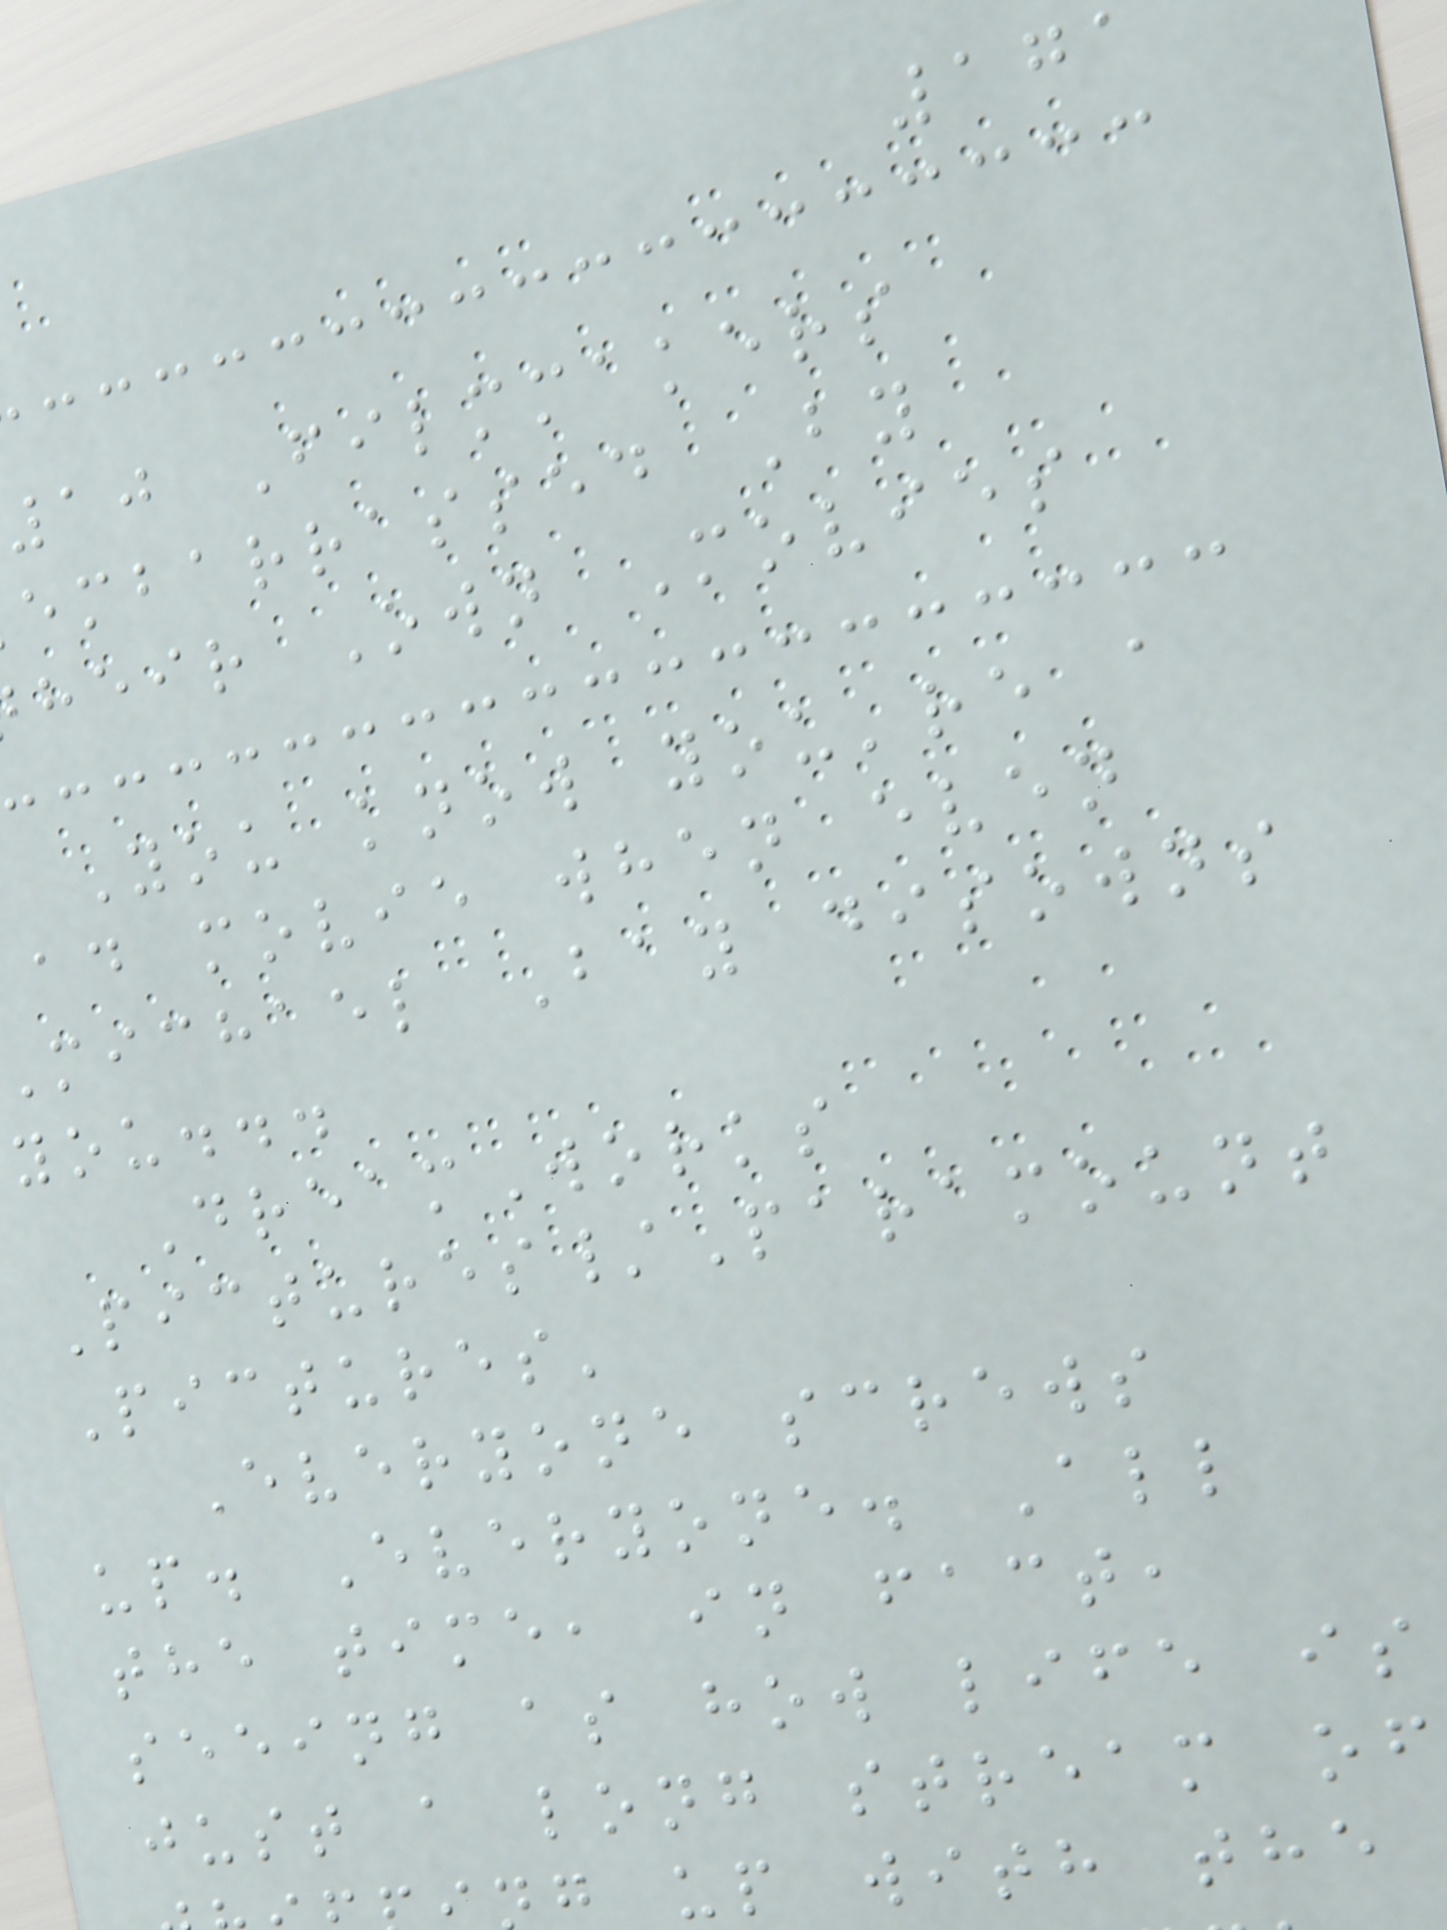171
10 Filmmakers
embarrassed By
heir Own Movies
You know you're a
ad movie when even
michael Bay disowns
you...
DreamWorks
Pictures/Paramount
Pictures'
Everyone screws
up. Everyone. All
the time, in fact,
seeing as how life is
just a long stream of
g up with the
